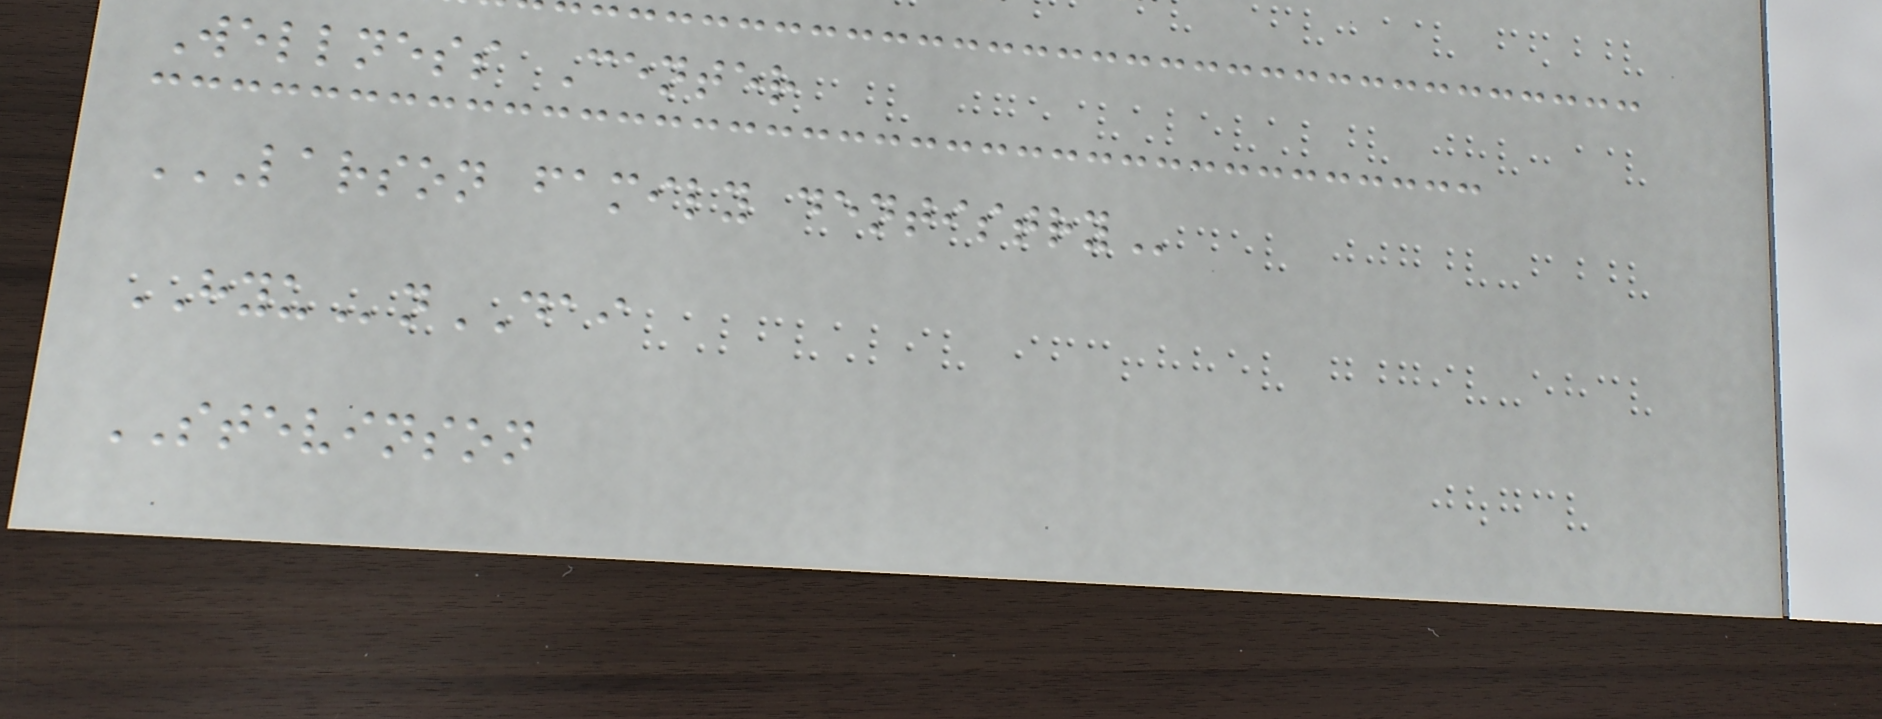Wellness Center
LARSON FAMILY DENTISTRY
HYUnDAI
STEVINSON
